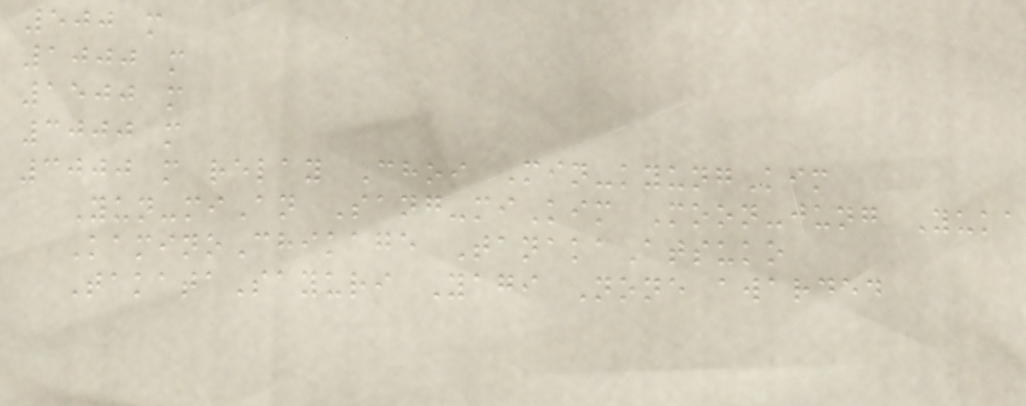500 m
1000 m
1500 m
3000 m
3000 m relay Choi Min-kyungKim
Yun-miAn Sang-miKim Moon-jung Yuka
KaminoChikage TanakaAtsuko
TakataSayuri Yagi None awarded
